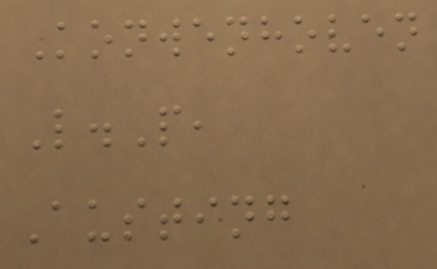Konwenhoven
L.P,
Austing
